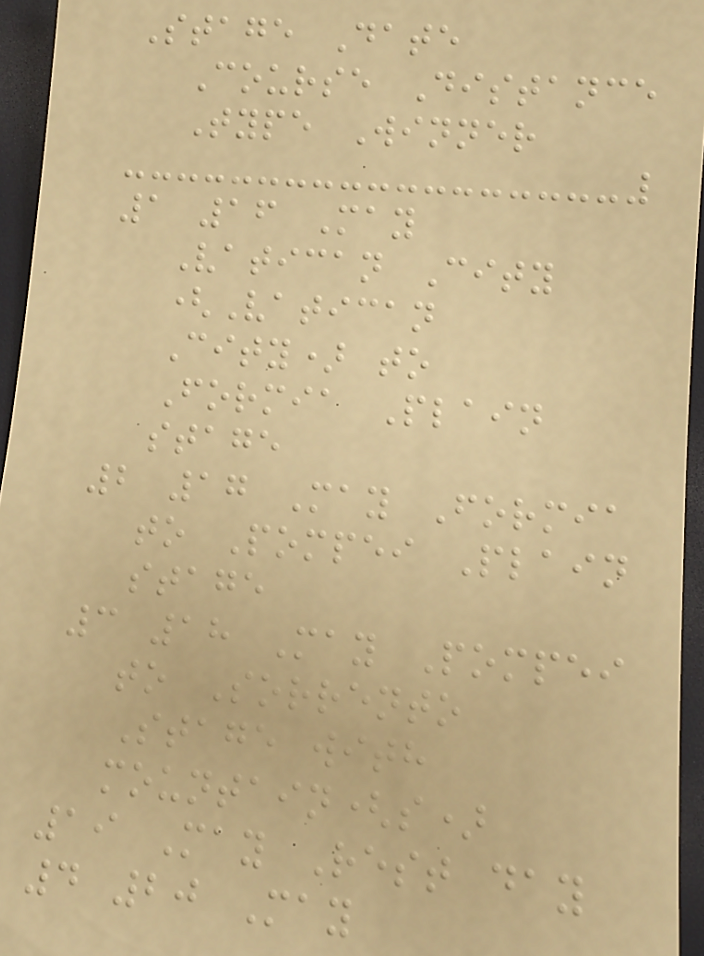Stage Date
Course Distance
Type Winner
1 16 May
Vatican City
(Vatican
City) to
Formia Plain
stage
2 17 May Formia
to Pompei Plain
stage
3 18 May Pompei
to Sorrento
Stage with
mountain(s)
19 May Rest day
4 20 May
